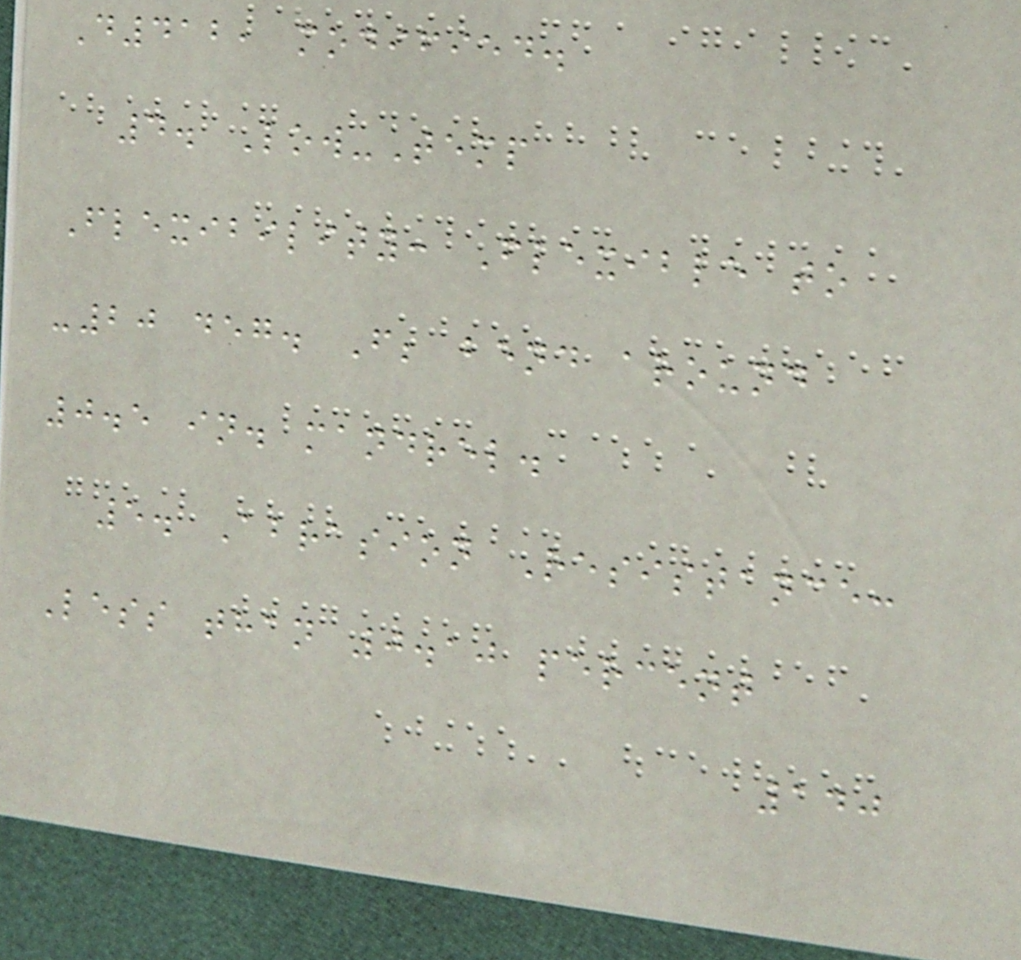D412, modified.
4. Low-Temp
Flexibility: Flexible to
-20 deg. F; bend around
0.5 in. mandrel.
5. Abrasion Resistance:
Less than 0.10 percent
140
